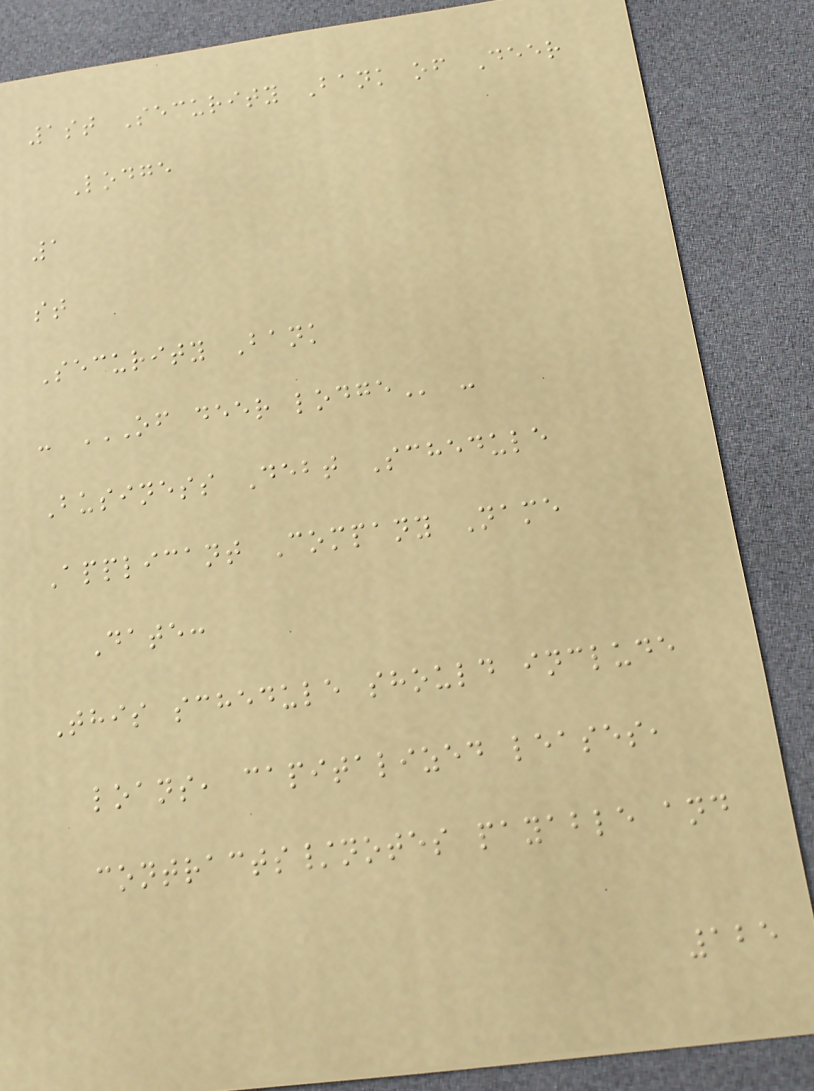1st Security Bank of Deer
Lodge
1
st
Security Bank
- OF DEER LODGE -
Business Debt Schedule
Applicant Company Name
Date:
This schedule should include
loans, capitalized leases,
contracts/notes payable and
125
